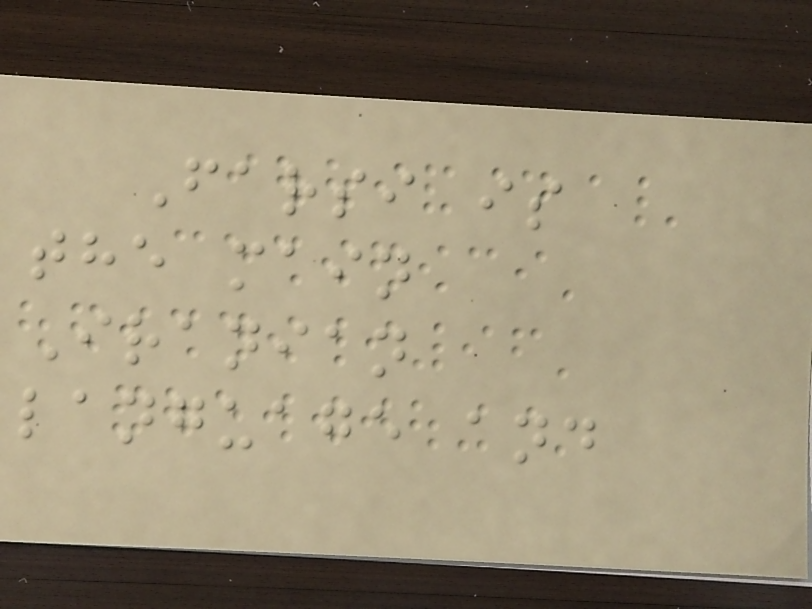Farsi is
the main
Iranian
language and
